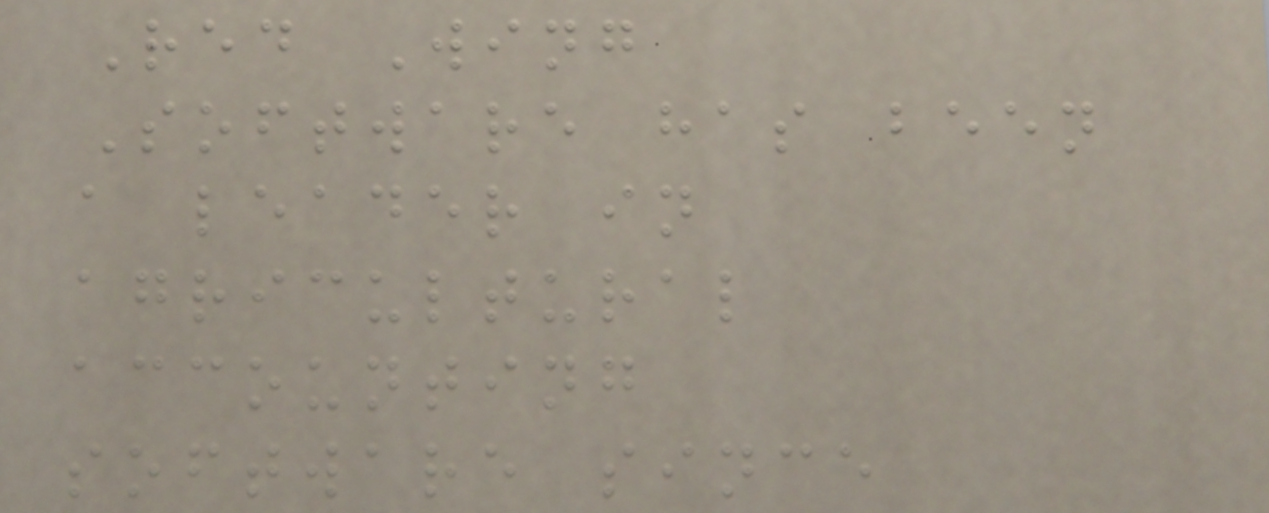Red Wing
Software has been
a leader in
agricultural
accounting
software since
